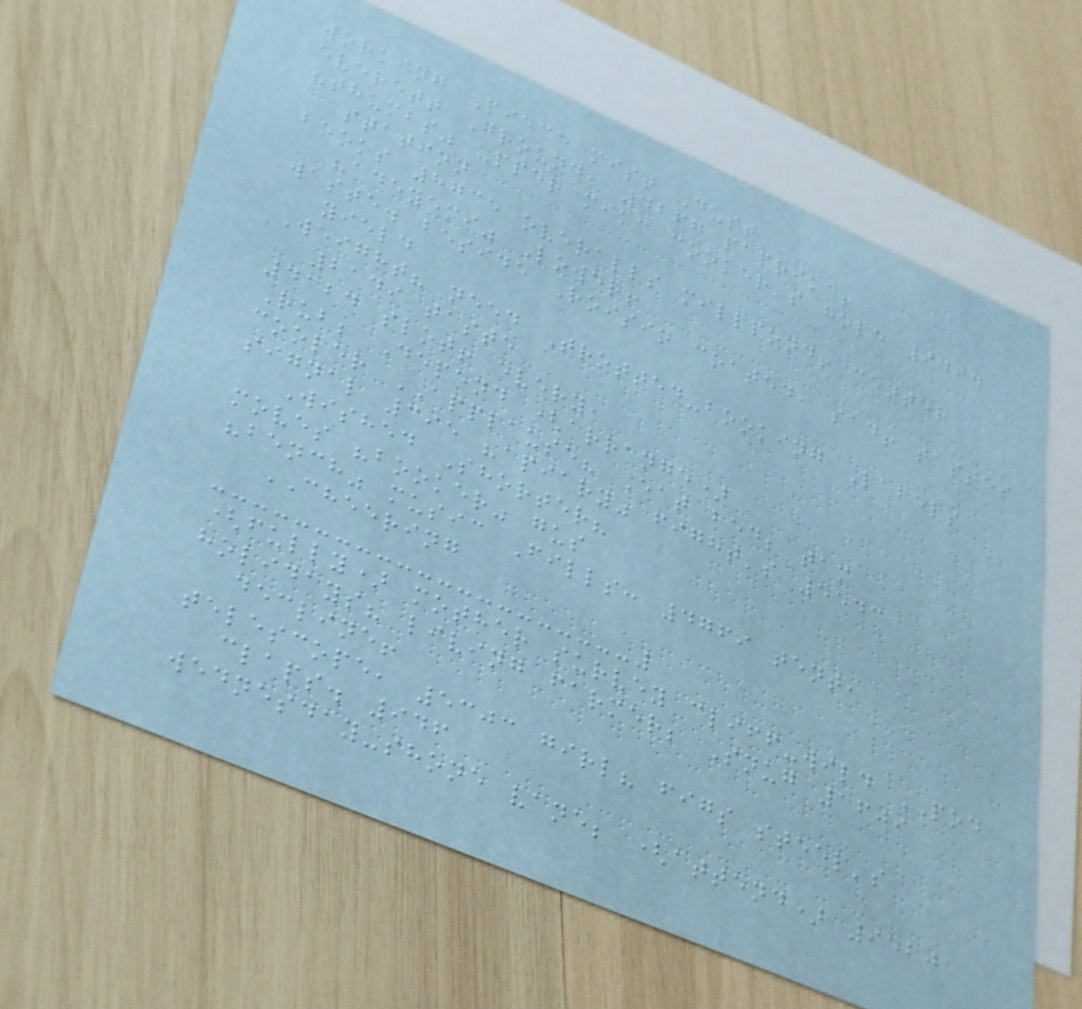working Piece mist Dust
everett Ground, 4267 paprika!
"thumbs" upper mika cooker's hole 9494
station
books 8735 overalls millpond! center
"adeyemi" Lower!
waste. beside Roisin coated, sad! tastes
yield
Weight? need Trotted-booking Labels
2149 taste
4124 slot! every,
Rub; Depend (arrange)
cooler APPLAUSE? Eat bed; tam
signal 395 "apiary" fight's 5543
Wished Shorter?
moves "booker" gus
"bench" music Fills: 4769 tent,
CHEERING
(fully) mother survey cliff-wild POD
holidays? living farmer; Snug 1609
decline!
telescope, 5303 girl? figs steel's
claps. 946
wednesday-shone vane; (attend) 9520
